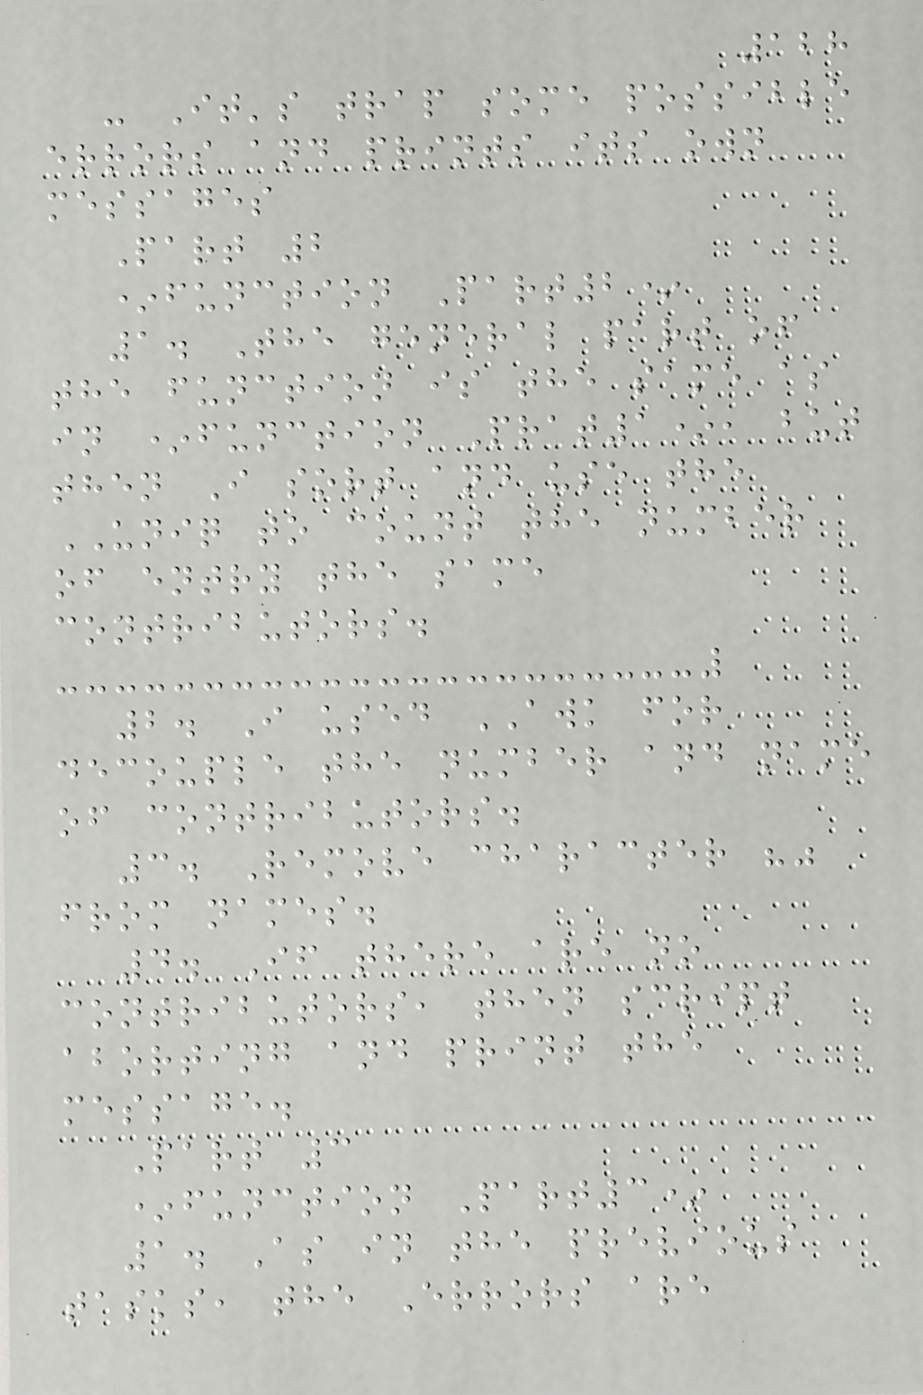128
- It's trap some possible
errors and prints its own
messages
Part 2
*function Part2*
1. The general part of
the function is the same as
in *function Prat1*, but
then I sort and use the
UNIQ to count the number
of entry the same
contributors.
2. I used AWK for
decouple the number and name
of contributors.
3. Remove character ""
from names.
4. If there are no
contributors, then script
aborting and print the
message.
Part 3
*function Part3*
1. As in the previous
tasks, the Errors are
